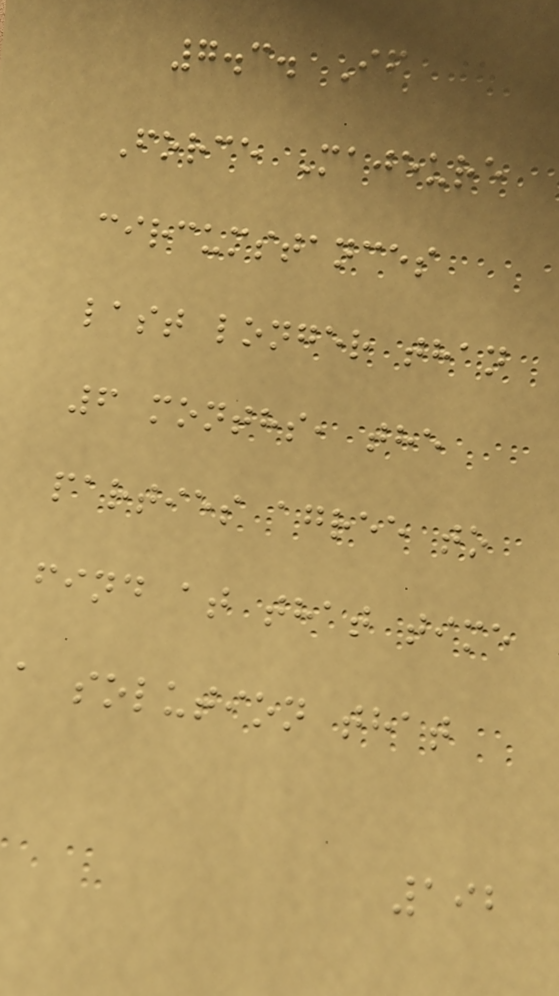7.3. If
Force Majeure
circumstances
last longer than
6 months, the
parties agree to
find at that time
a solution that
192
